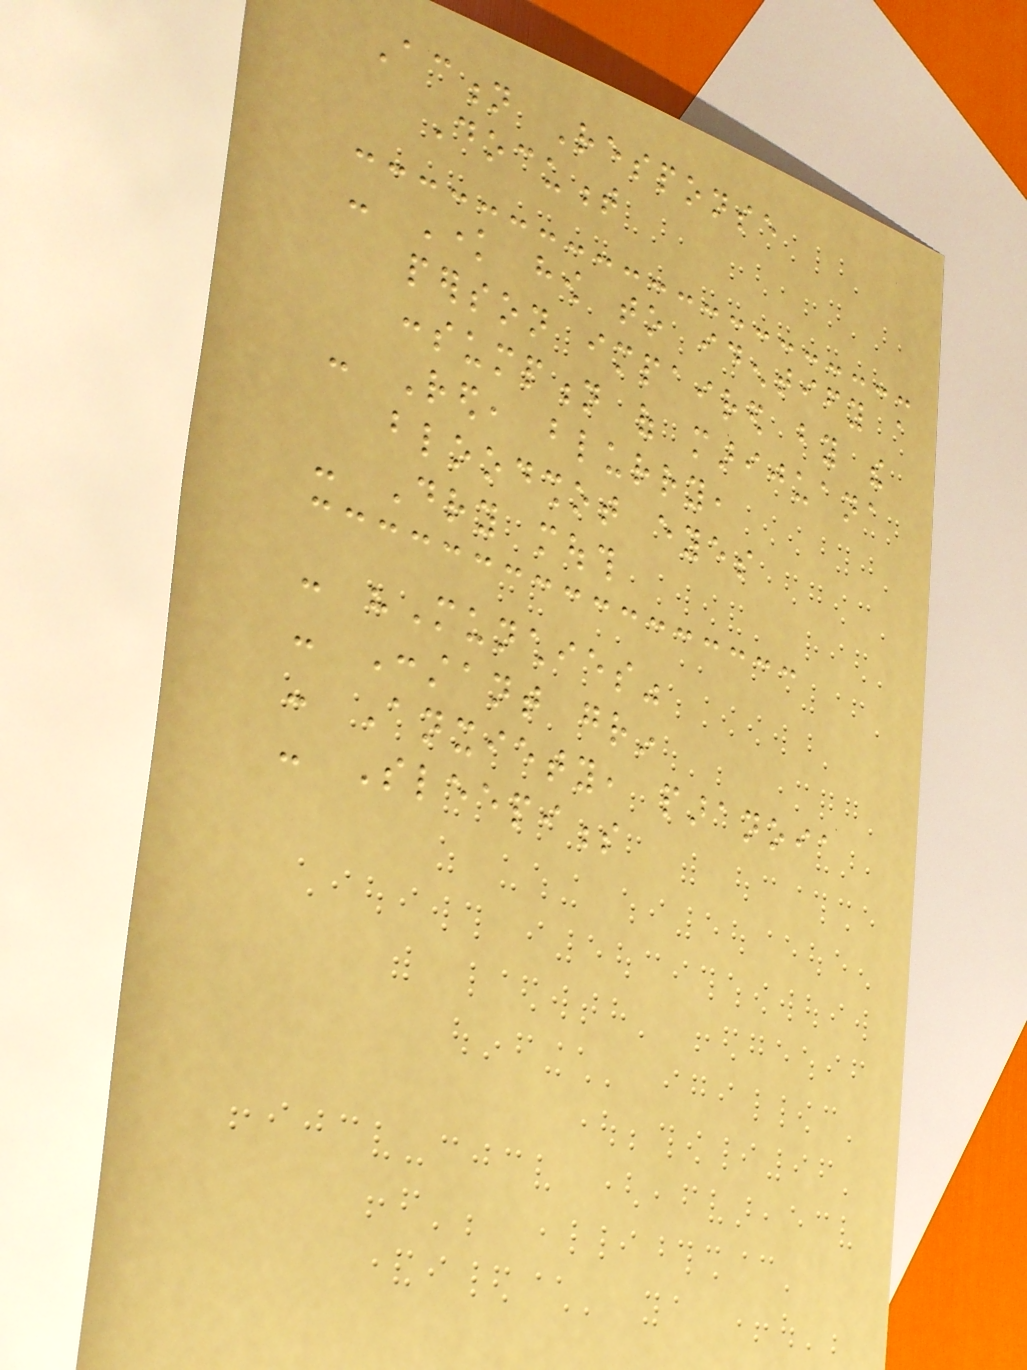Action Response
Document
- Know how to identify a
person impaired by the
consumption of marijuana
- Red, blurry,
bloodshot eyes
- Dry mouth
- "Munchies"
- Constant grin
- Anxiety, paranoia
- Sleepiness
